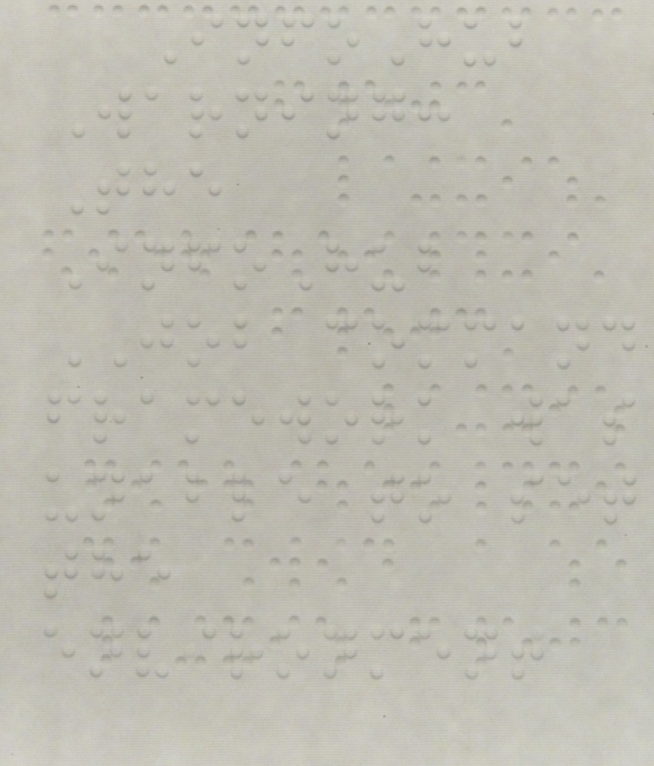InfoHub
Warning:
The
InfoHub
JOB command
framework was
unable to set
the
environment
